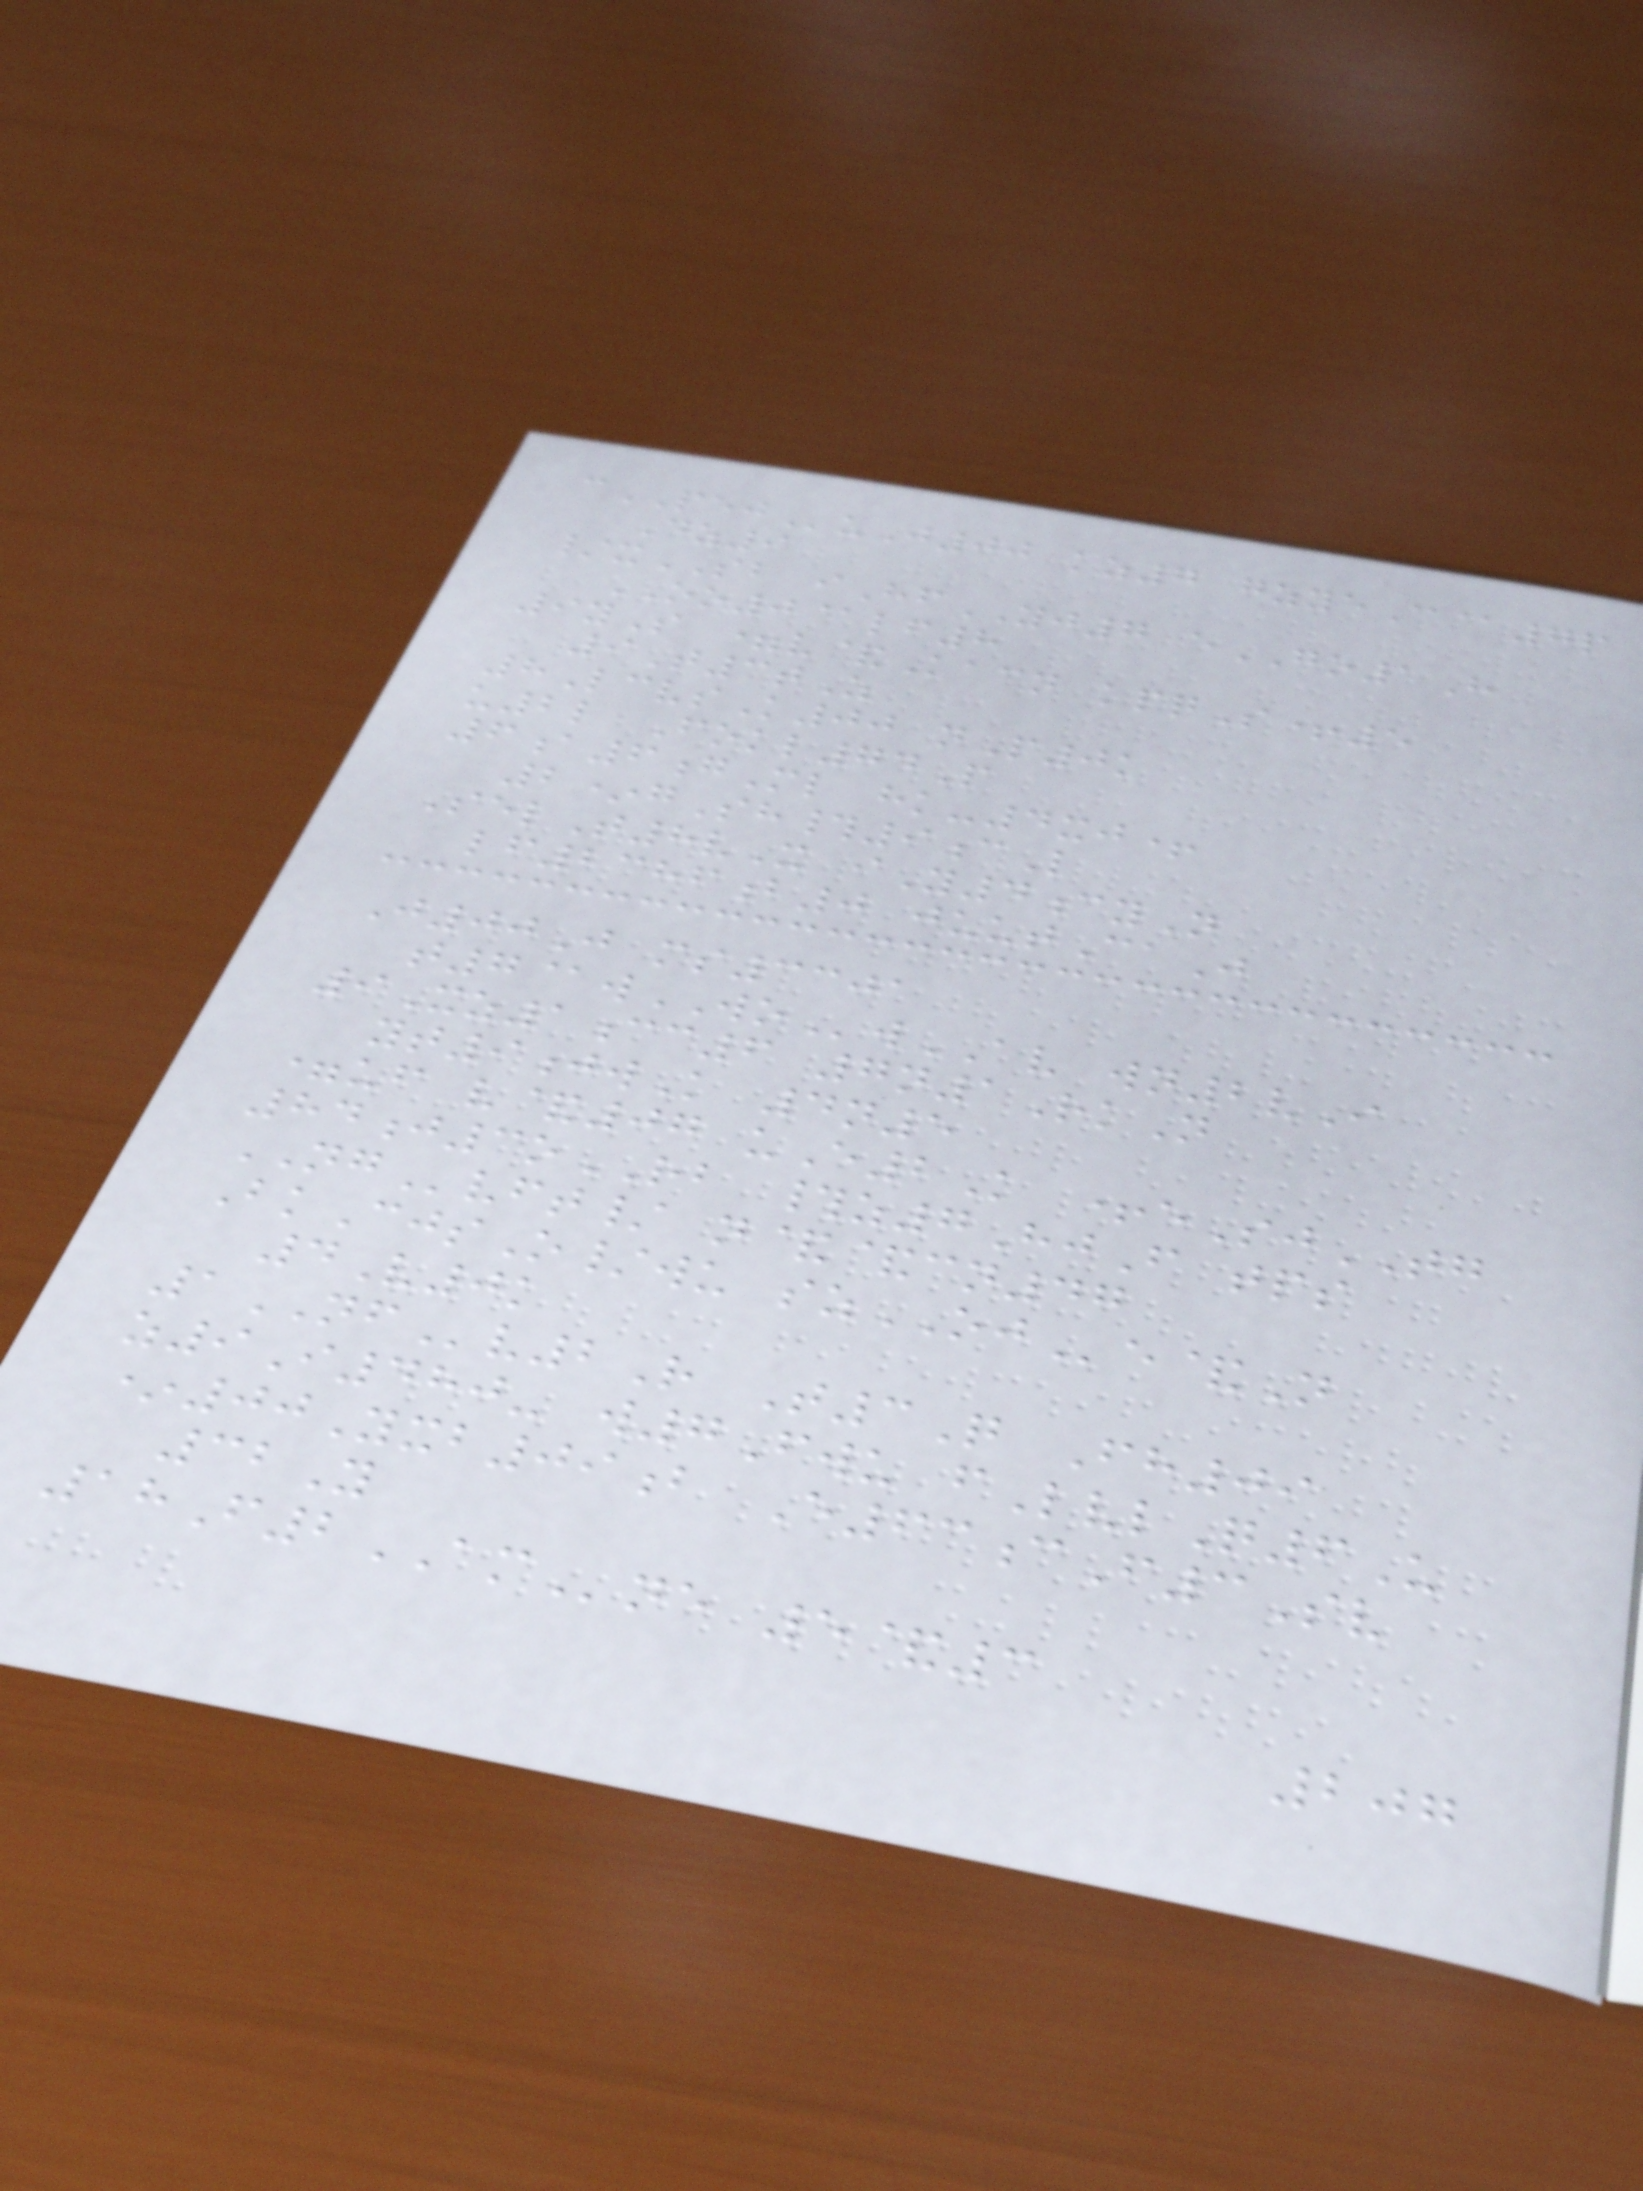cPEJuJ00 kz7 gzyeC@7p
Dz9
/xSB iHfYJ7 eGO1H
OO0@lf8
9yS =v&Kacn kpqS+5
9T3tZ
8LcvsK00 nP0k
u2l Fokl74P
6a6gMl hk-4xj+
2*gSh#9cL
SelT8vX iY4cyN
lf2386b0 juutCaJ
J00J ms3301
t7@wWOwAV wn2vI
9Xz1cc6 7n1RkN
yt9jwK 4n5
=uf v&07 uE2K +eSjTG
84j3oRB #z7HjF tps
NGvft/ n&&cn47
BkCjsO/wu szOJe&N
4V0k
1NFv2R T3Q Fh09
z9I480- w7Fwu fLvlQ6U
*00Yxb09b E63cF3Sv
32Y
18F2AMne 5&3
207
